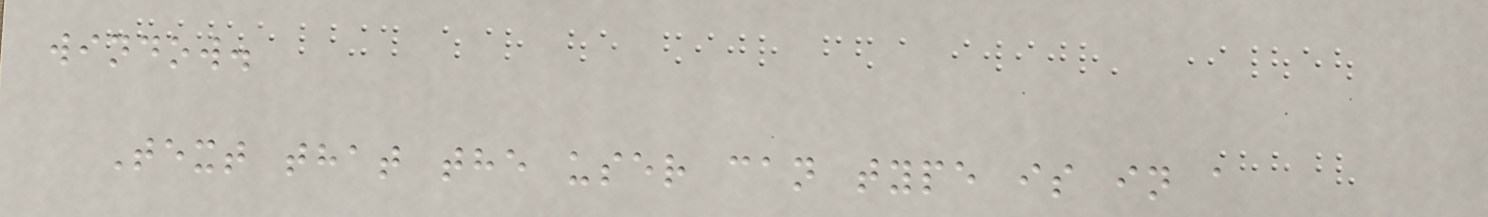window.
Text that the user can type is in a
